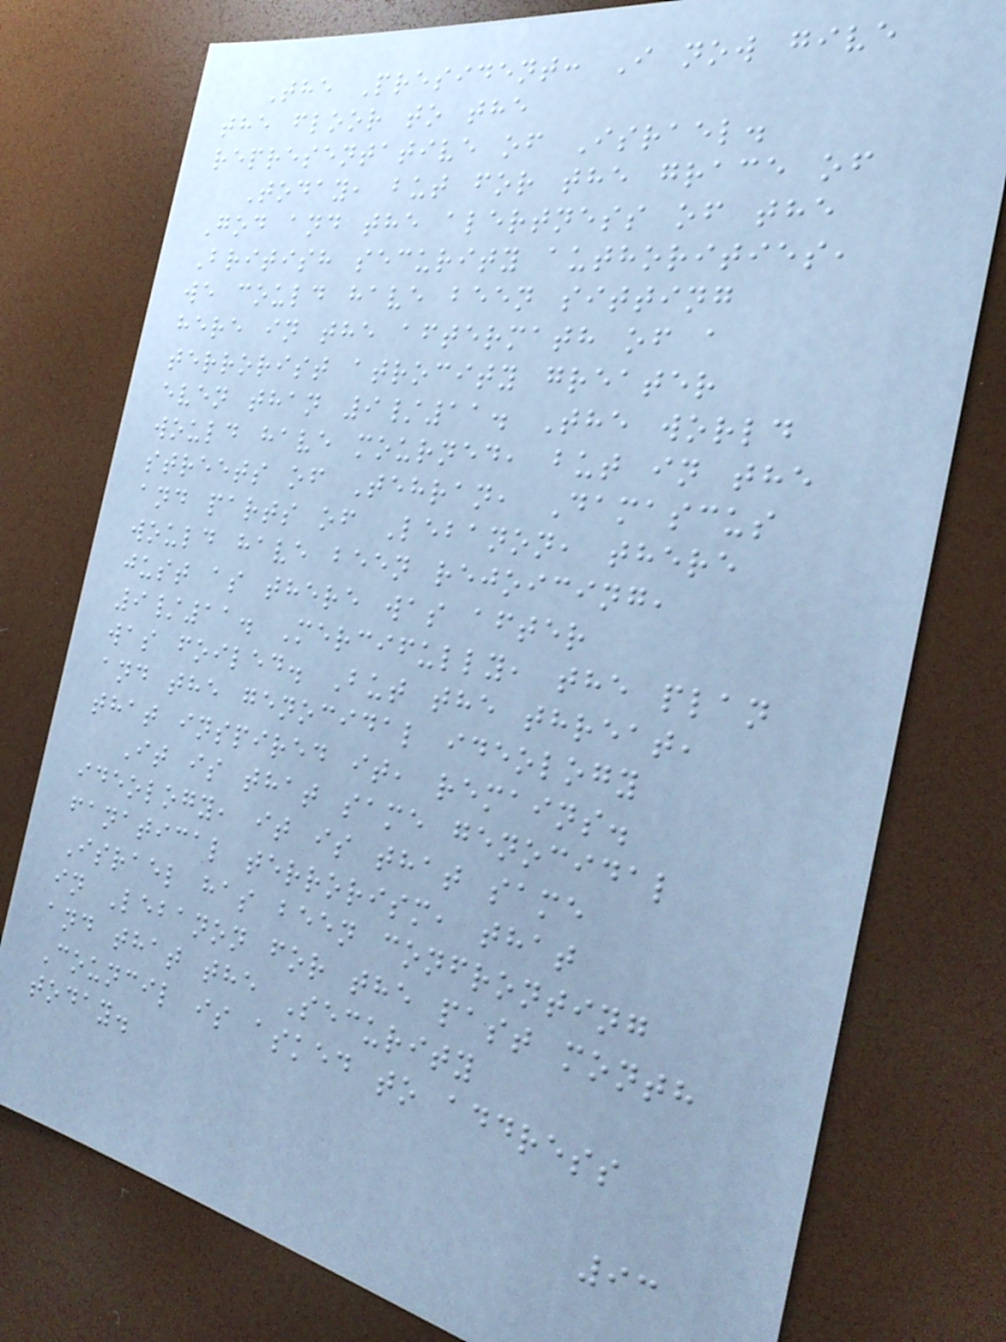The President: I now give
the floor to the
representative of Israel.
Today, but for the grace of
God and the alertness of the
British security authorities,
we could have been sitting
here in the aftermath of a
terrorist atrocity greater
even than 9/11. The world
would have mourned, but in the
streets of Tehran, Damascus
and parts of Lebanon, there
would have been rejoicing,
just as there was after
9/11. Mercifully, the plan
was foiled. But the threat,
and the genocidal ideology
that inspired it, remains.
It is that same genocidal
ideology, it is that same
fanatical terrorism, that
Israel has been confronting
in Lebanon for the past month
and that the Security
Council is asked to address
today.
93
